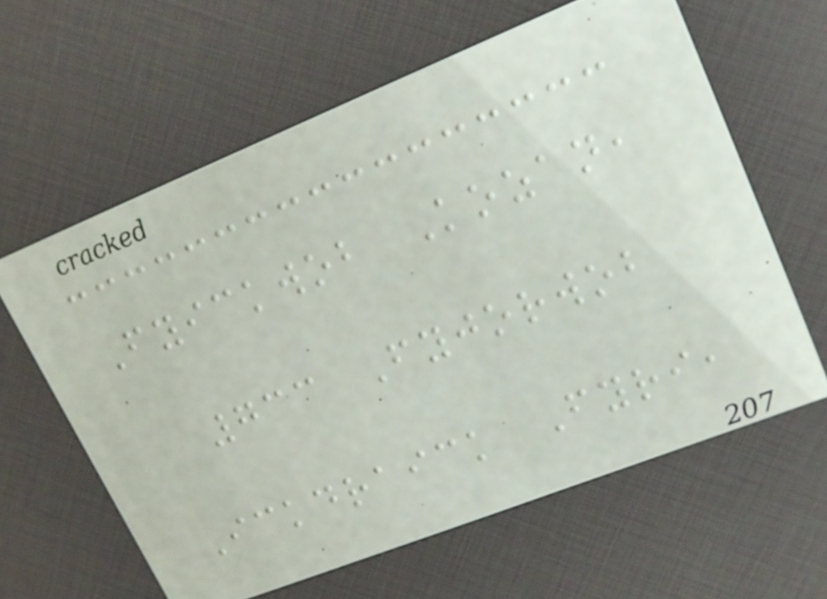Fyickwob Kozan,
733 Fyjorwob
Ickdraick Fyri,
